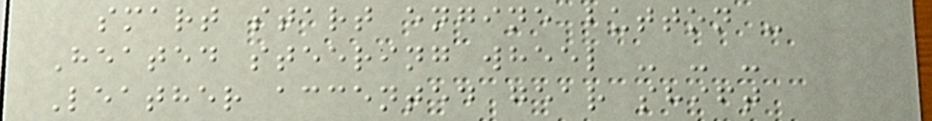smart start engine button -
Heated steering wheel - - -
Leather accented gear shift
